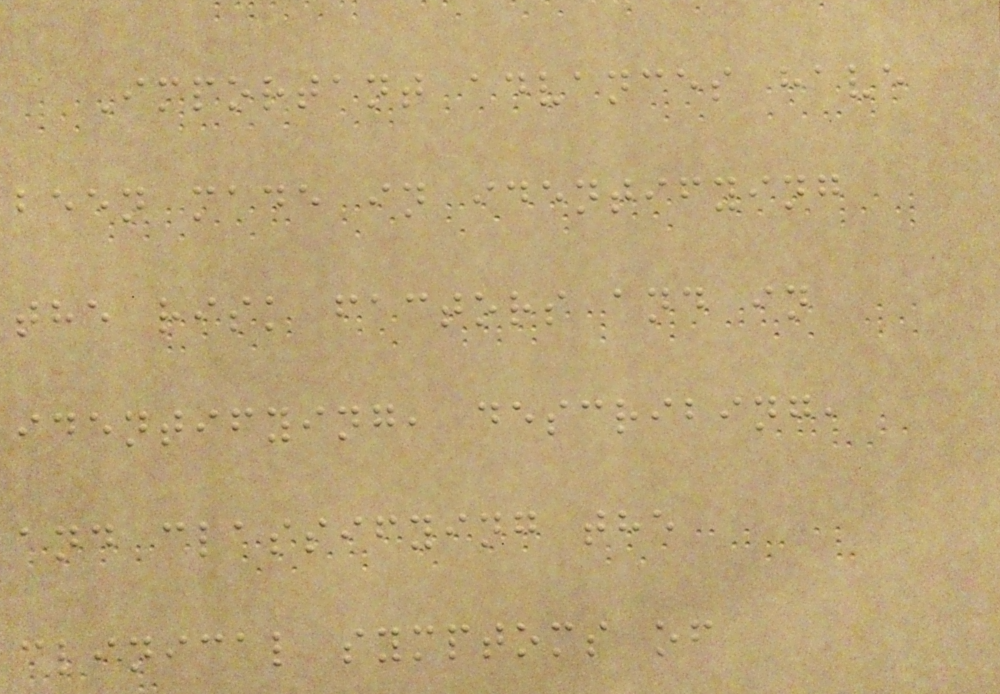Important advances have
been made in identifying
the risk factors and in
identifying, describing,
and classifying the
clinical symptoms of
